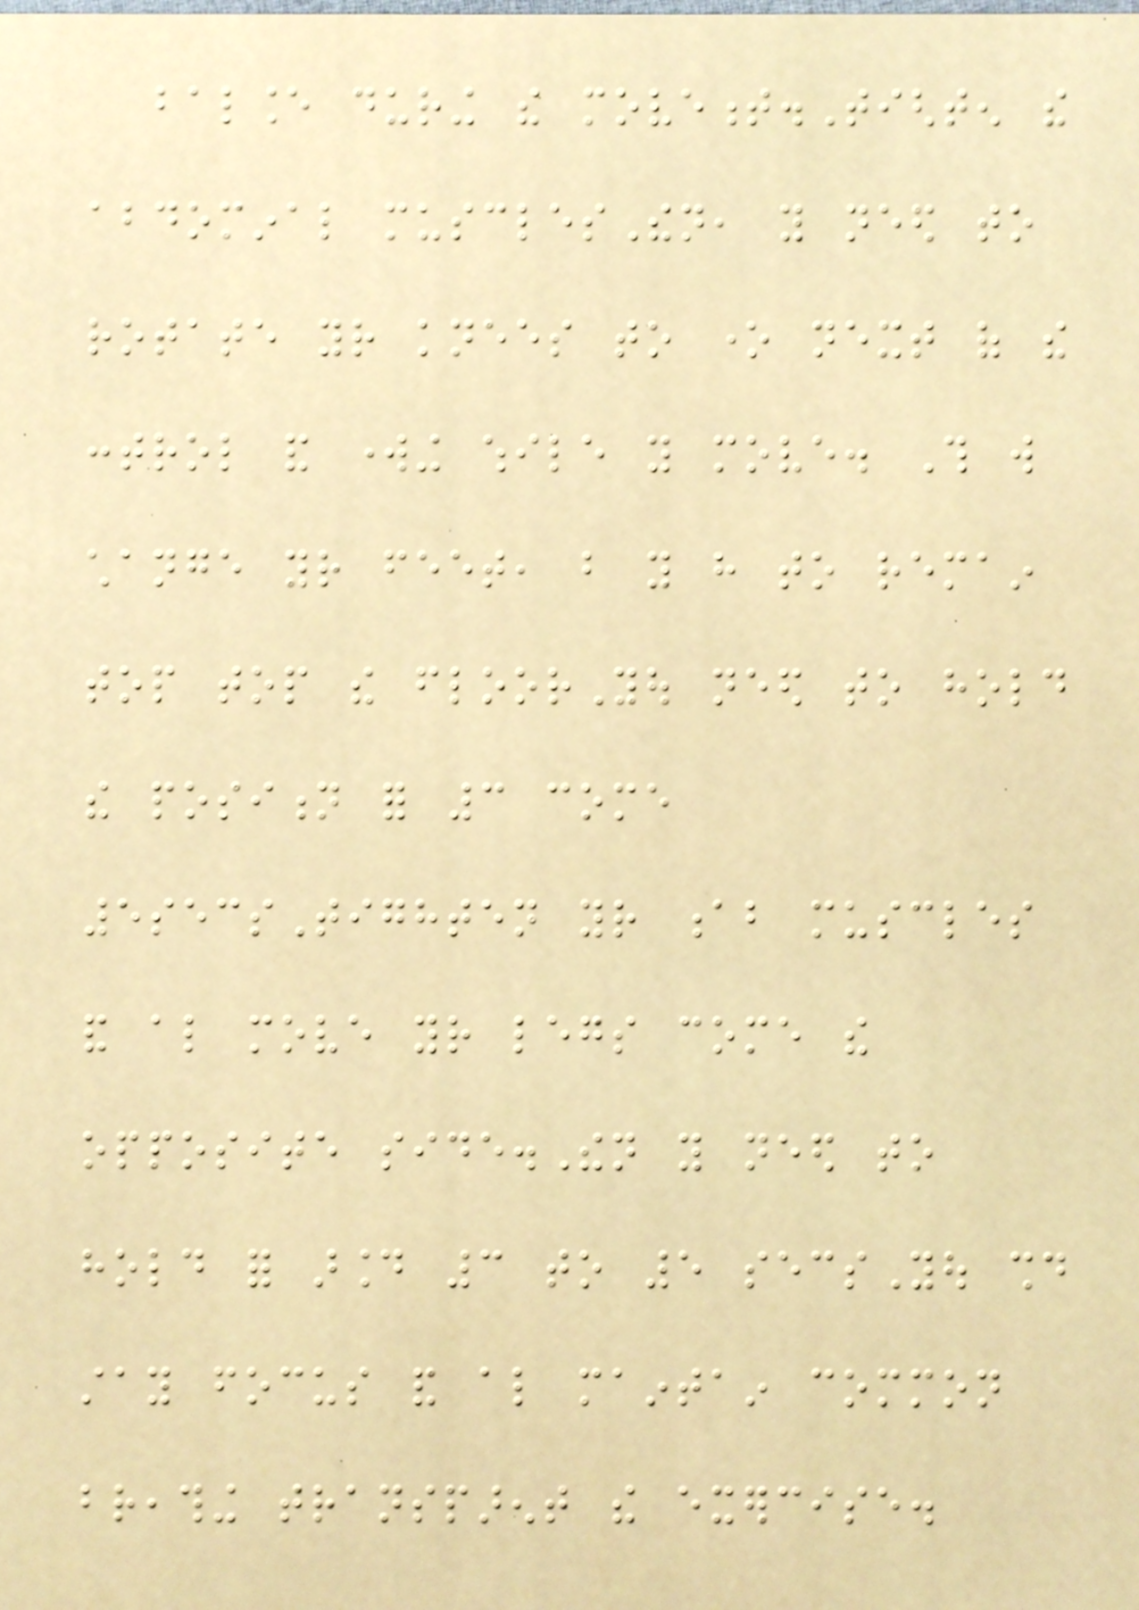balance during the movement.Tighten the
abdominal musclesThen, you need to
rotate your knees to one next of the
control and working while you move. This will
change your feet, but you have to remain
top top the floorYou need to hold
the position for 3 come
5secsTighten your ab muscles
and also move your legs come the
opposite side.Then you need to
hold for around 3 to 5 secsYou should
stay focus and also maintain common
breathing transparent the exercise.
